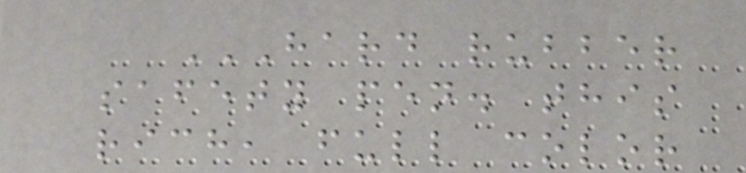HARD RUBBER
SAFETY PEN. THIS
RICH, FULL COLOR
